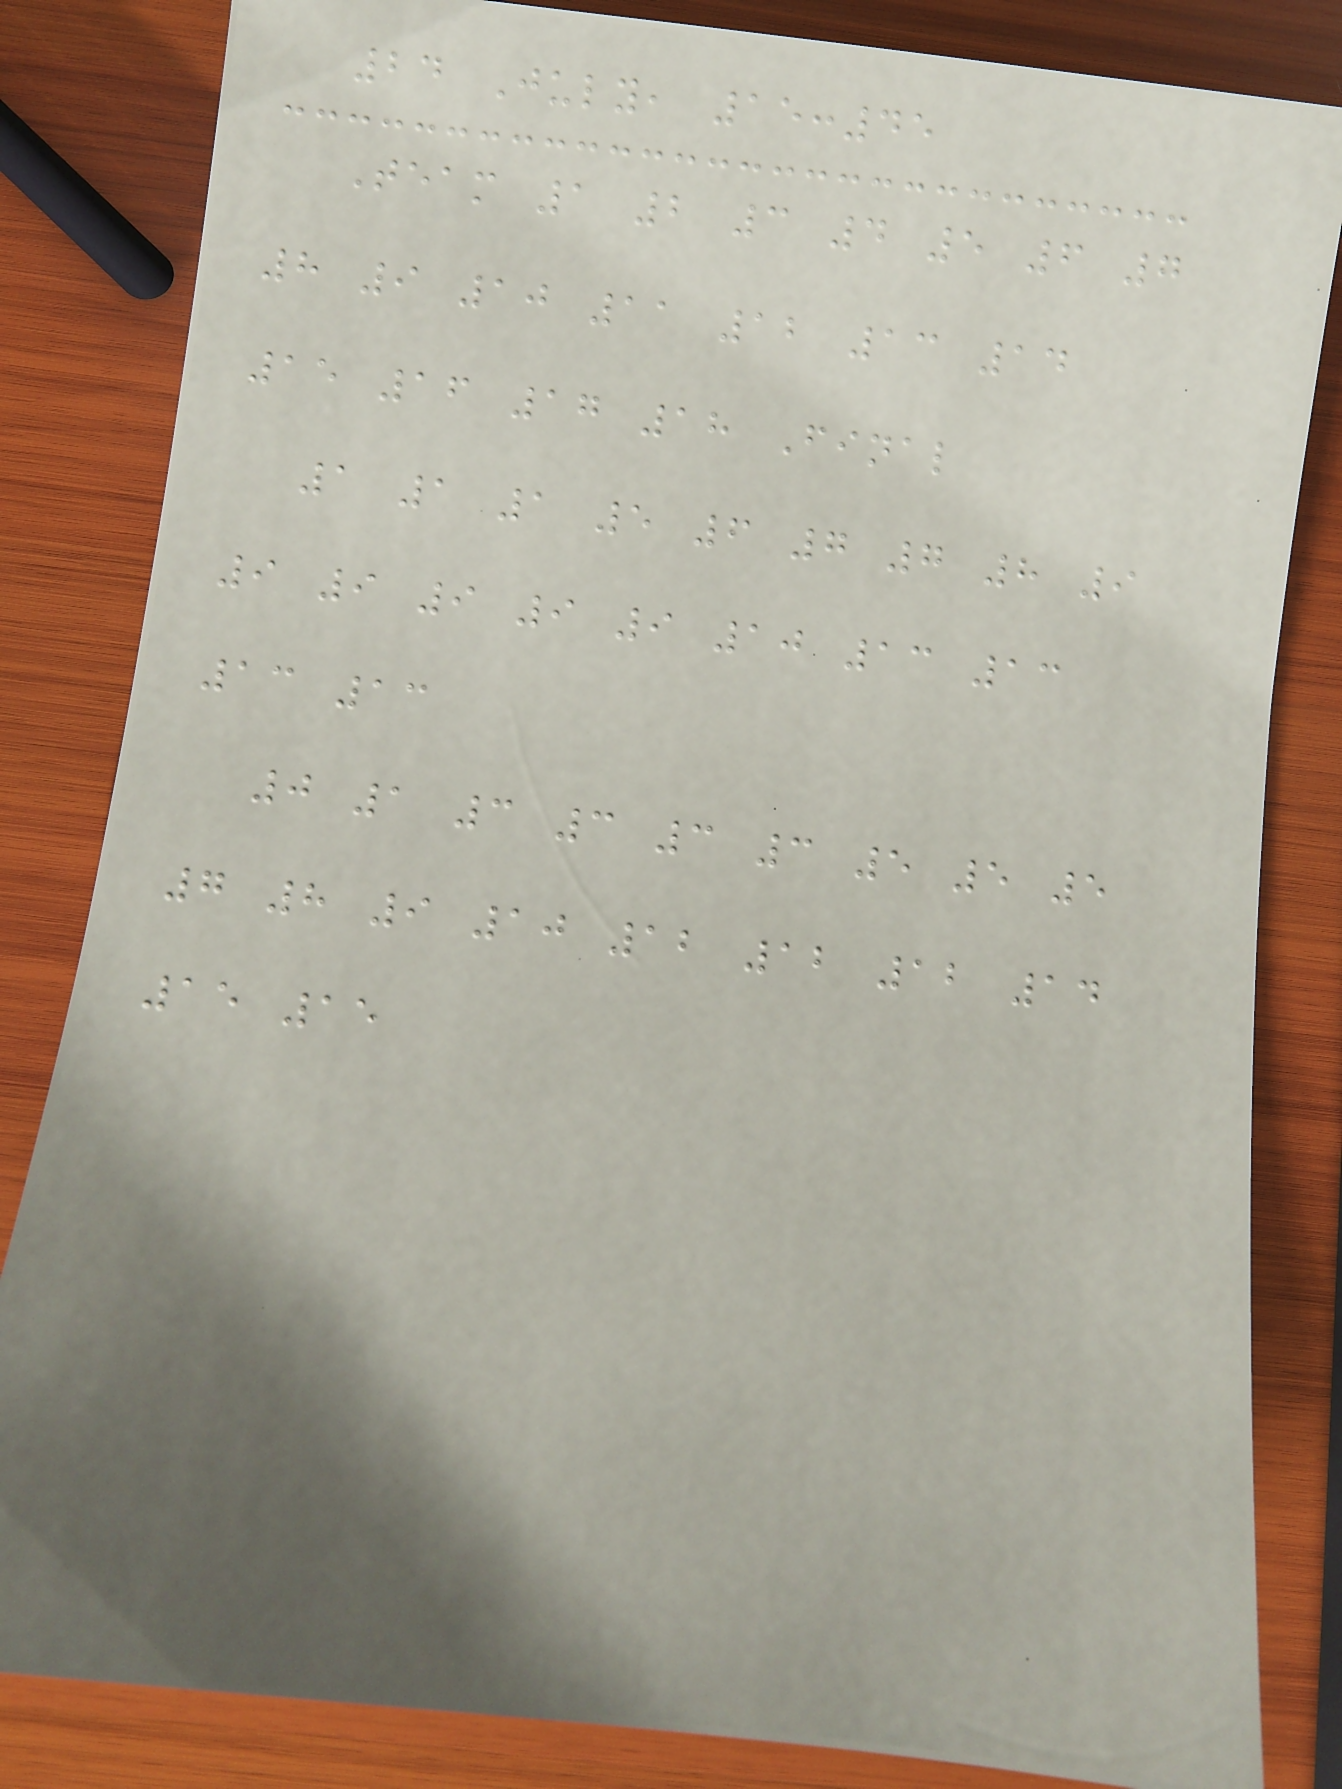24 July, 15:45
Team 1 2 3 4 5 6 7
8 9 10 11 12 13 14
15 16 17 18 Final
1 1 1 5 6 7 7 8 9
9 9 9 9 9 10 13 13
13 13
0 1 3 3 3 3 5 5 5
7 8 9 10 12 12 12 14
15 15
